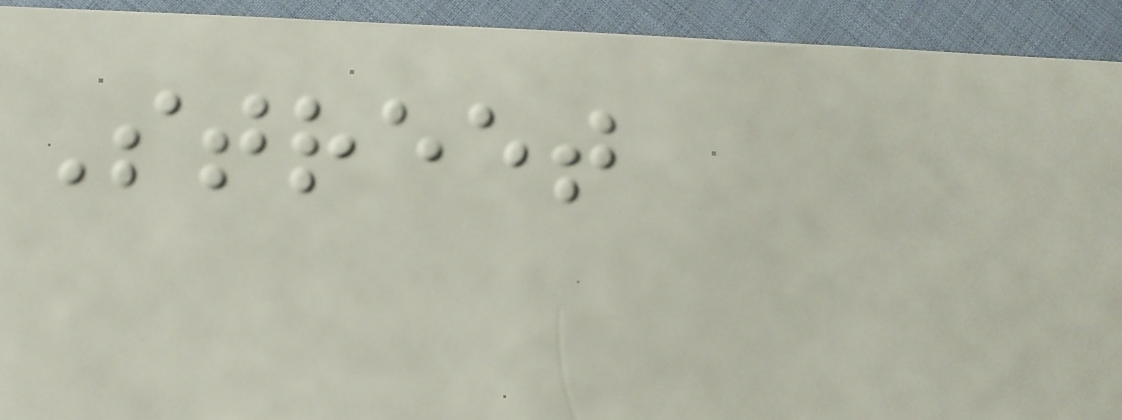Street
